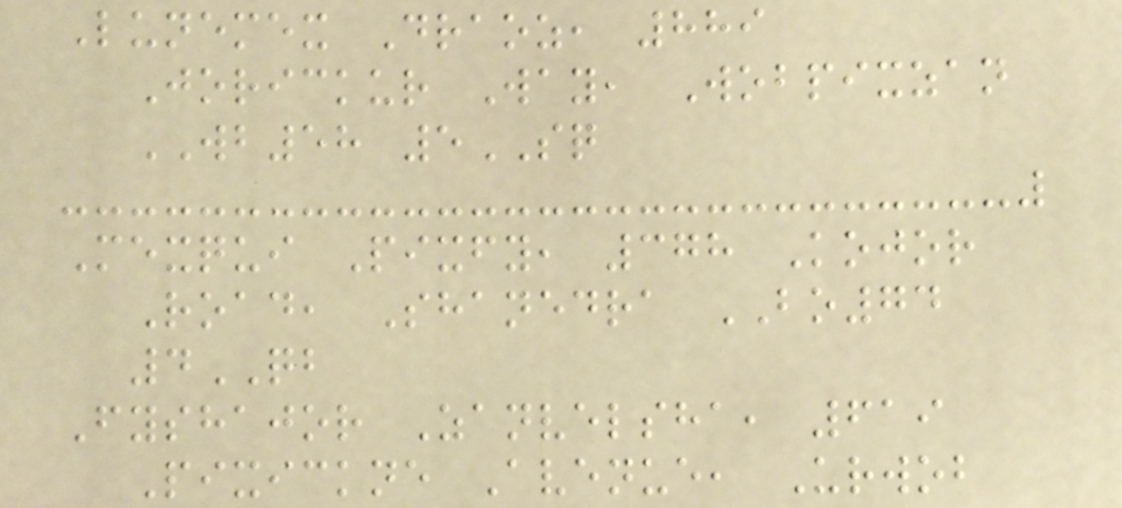Lunemex Draoz, 889
Jorickur Way, Wobpixzan
WB58 5SQ
Mexqui Pixfy, 378 Kojor
Road, Shanedra BO74
4QB
Fyshajor Zanvelsha, 619
Pixickne Avenue, Urwob
